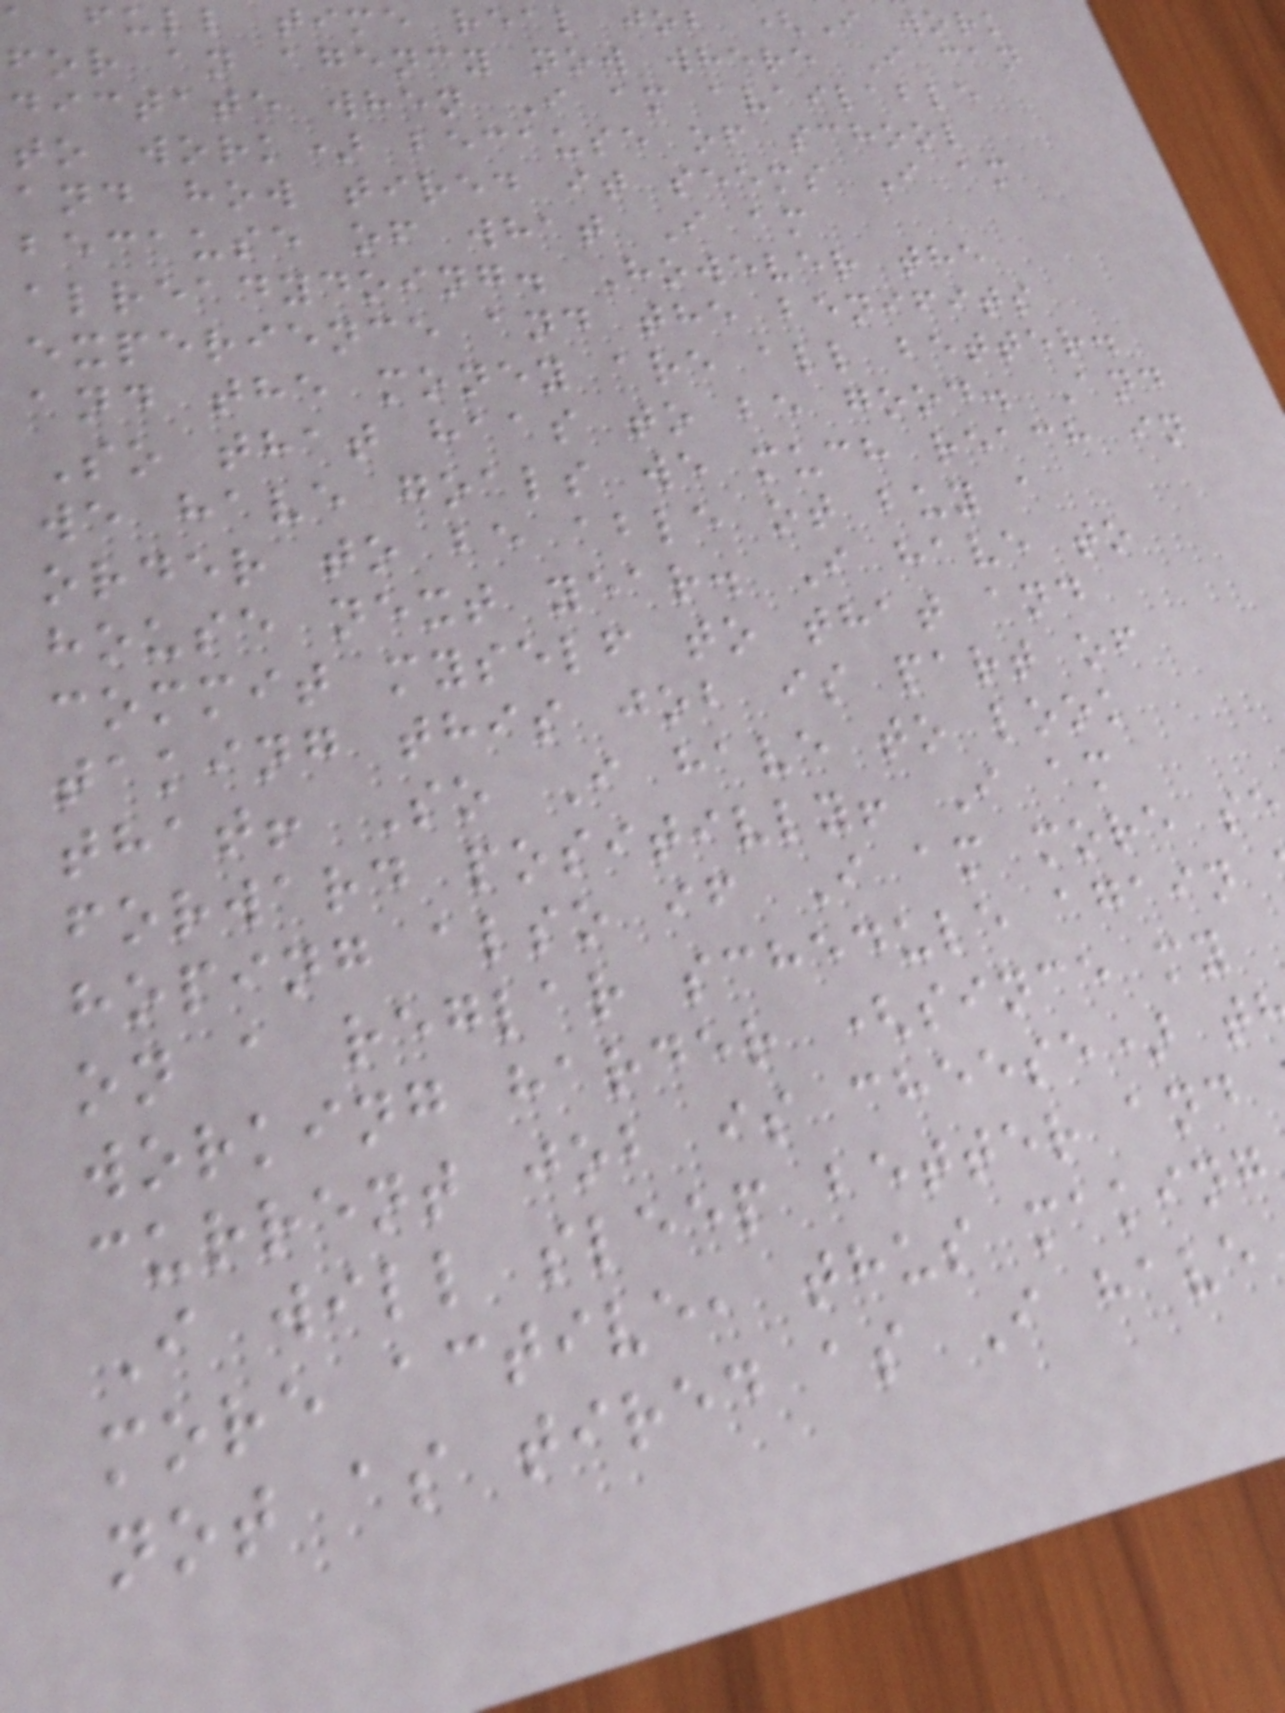a full time real job (I work
for an agency now where I can
dictate when I am available
to work) because of school
and how tired it seems I am
because of what I am
alreadydoing. However the
experience and the benifits
and the money are all better.
So that haas to be good. And
we have goals we much reach in
order to be able ot buy a
house next year. I have to
commit myself to that and
taking this job is part of
that! So I have to look
forward positivly! I am
hoping also if I am more se
on a reglar schedule again
working harder (since my
current job is cheese) t
I will sleep better and
more active, thus making
not as tired as I have
